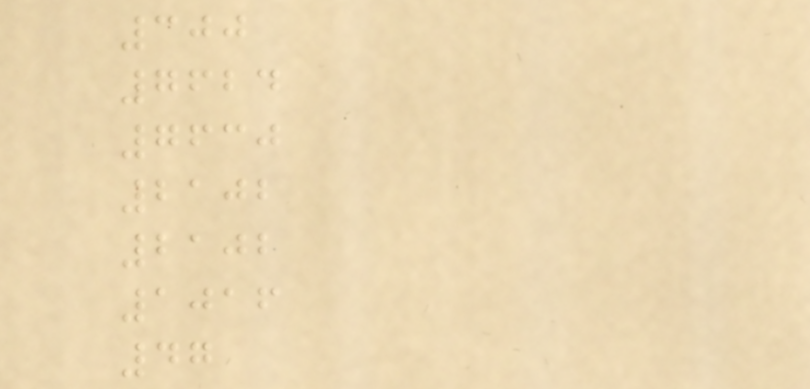300
7624
7630
2102
2102
1016
47
